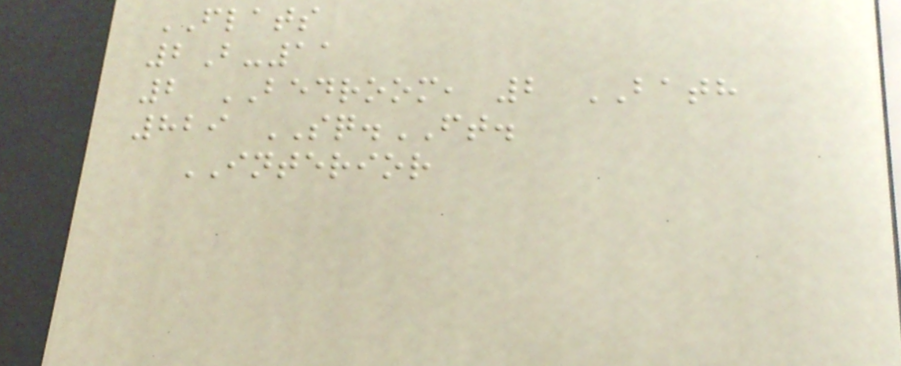FLATS
2B-11
2 BEDROOM, 2 BATH
829 SQ.FT.
INTERIOR
